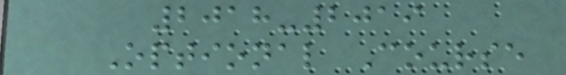2018-2019
Optional Course
